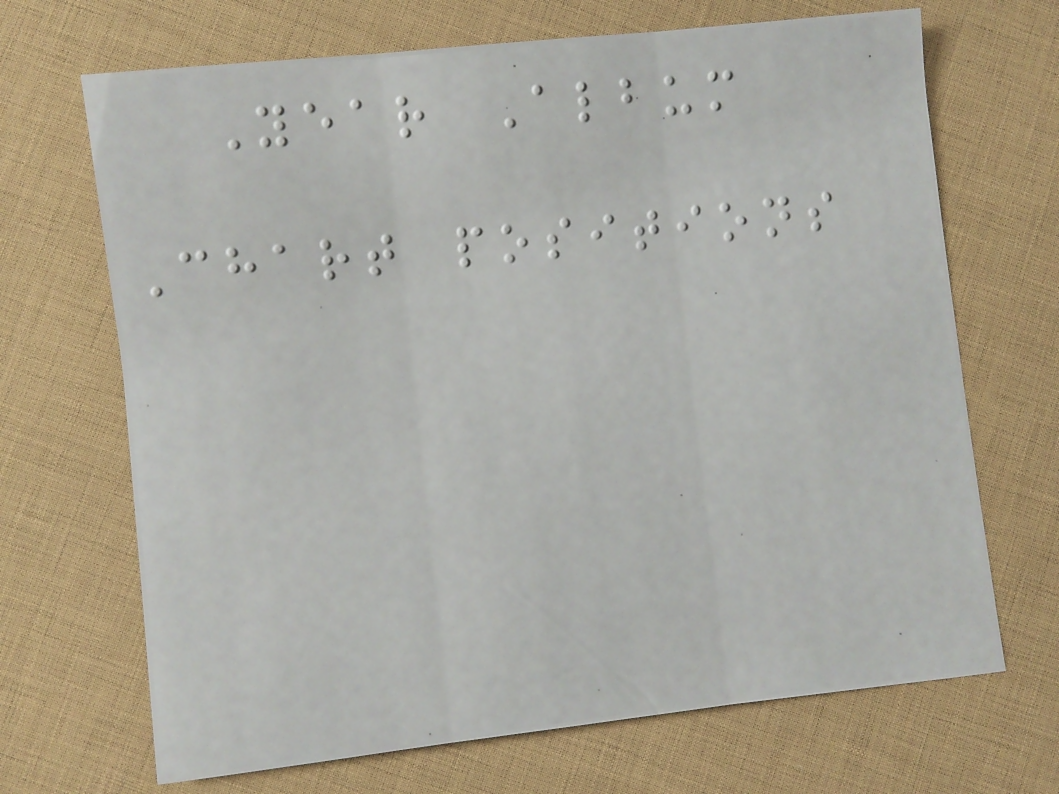Year Album
Chart positions
